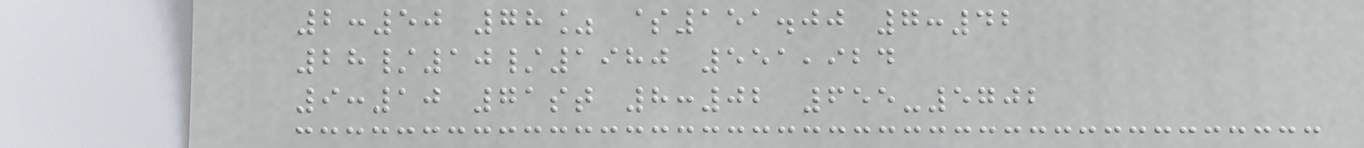2:50 78% $151.00 7:42
28/10/1980 551,924
9:10 71st 8:02 655-5702
